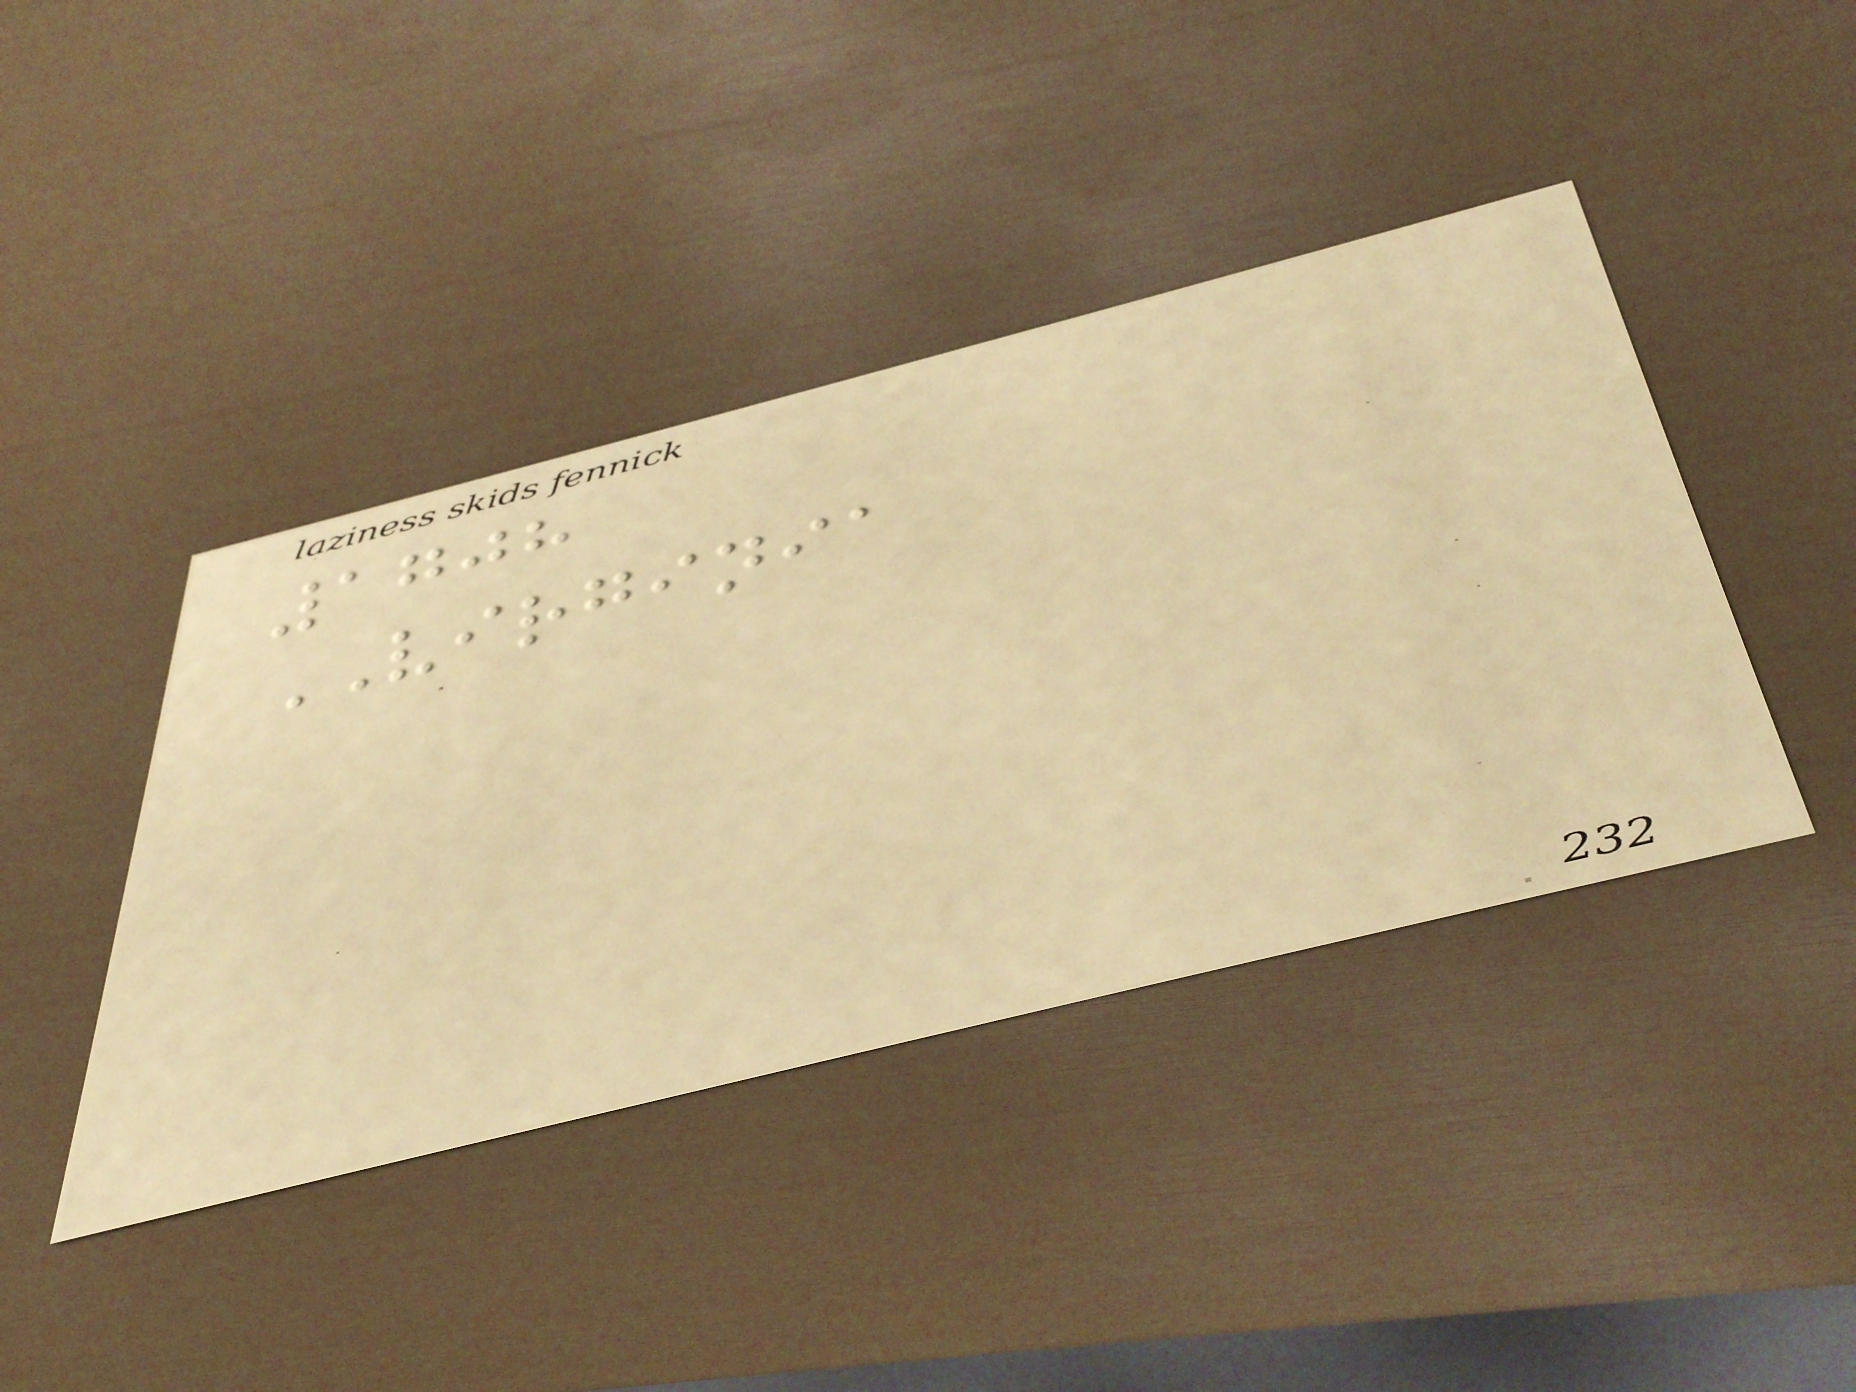1708
VIRGINIA
